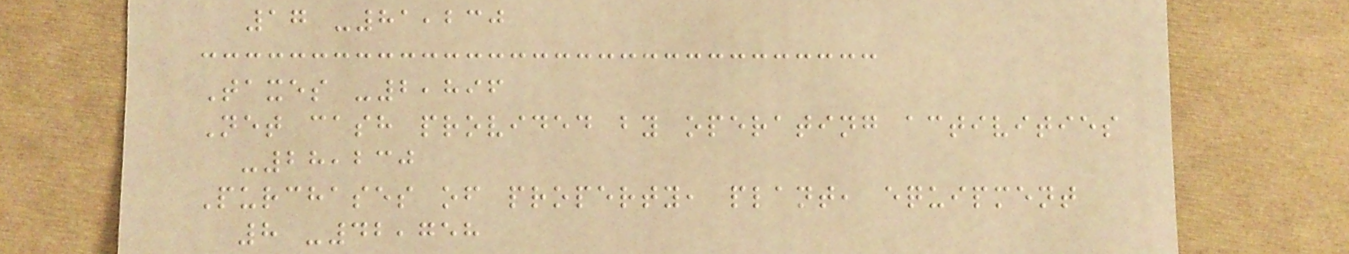17 -81,230
Taxes -2,896
Net cash provided by operating activities
-28,230
Purchases of property, plant, equipment
8 -42,758
